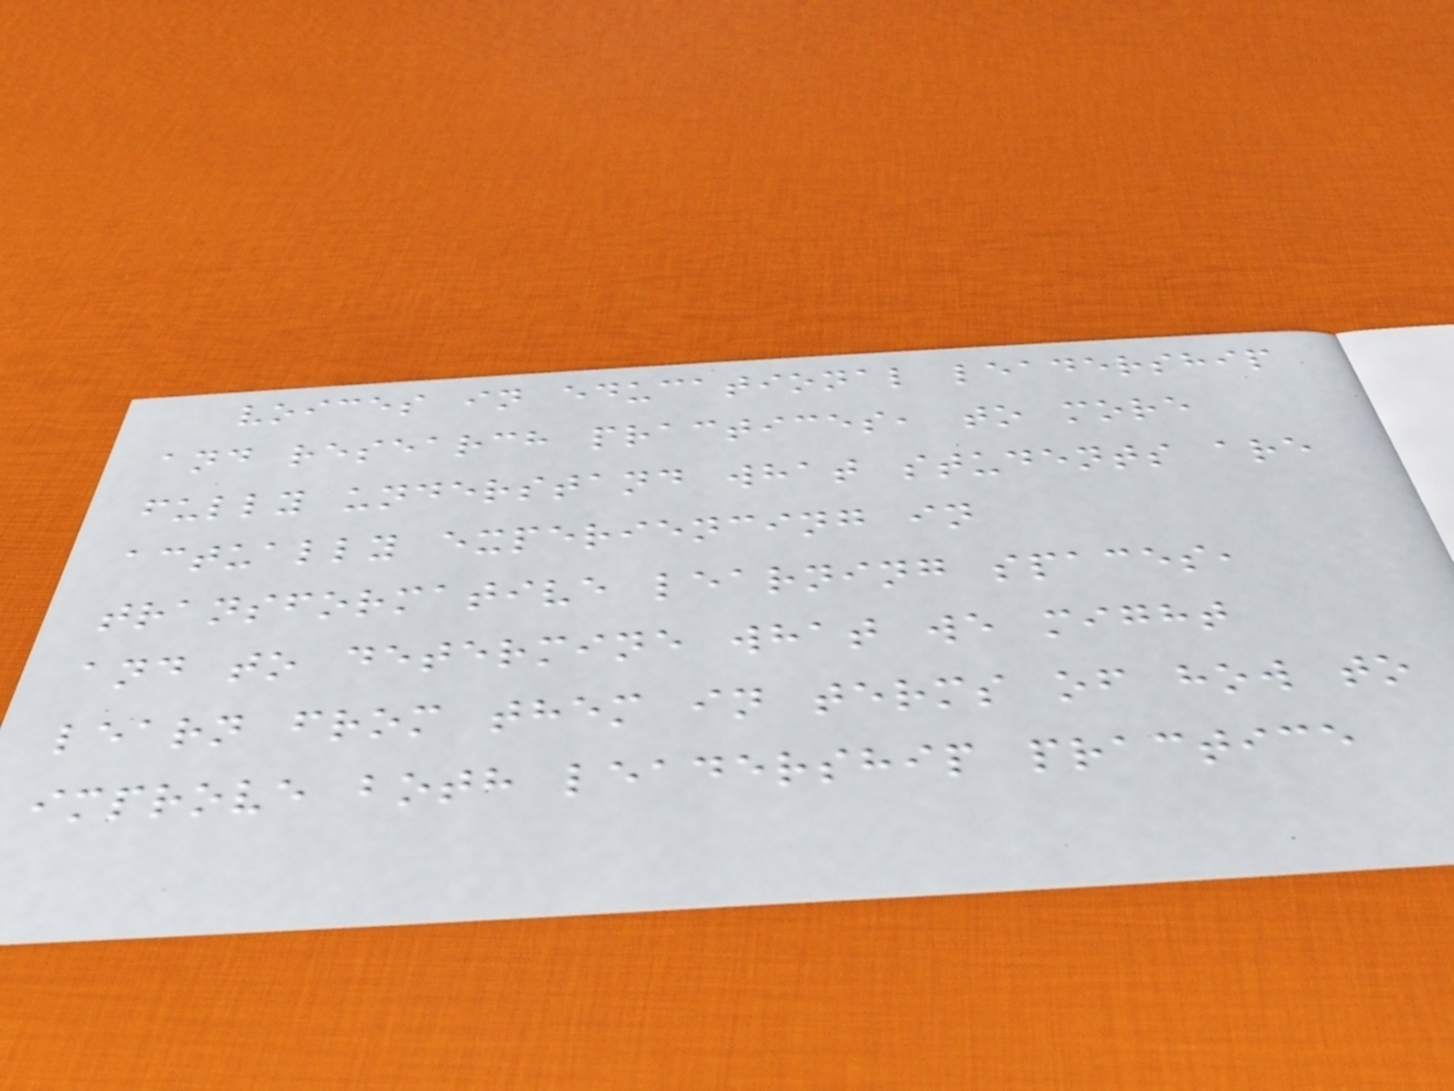voices in educational leadership
and research practices, to more
fully understand what students are
actually experiencing in
transformative learning spaces,
and to determine what we might
learn from them in terms of how to
improve both leadership practice
